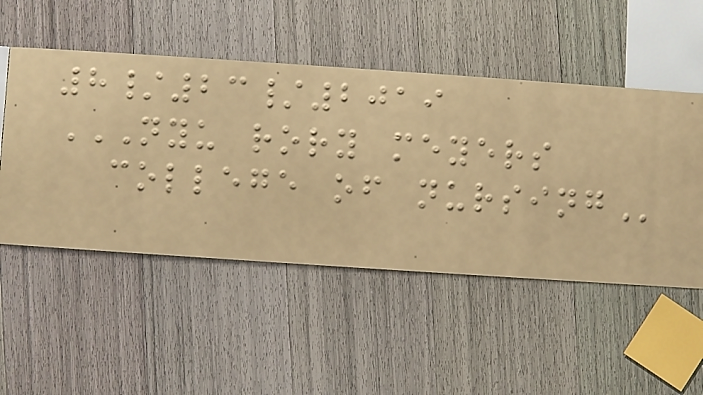8/23/2019
NYU RORY MEYERS
COLLEGE OF NURSING
